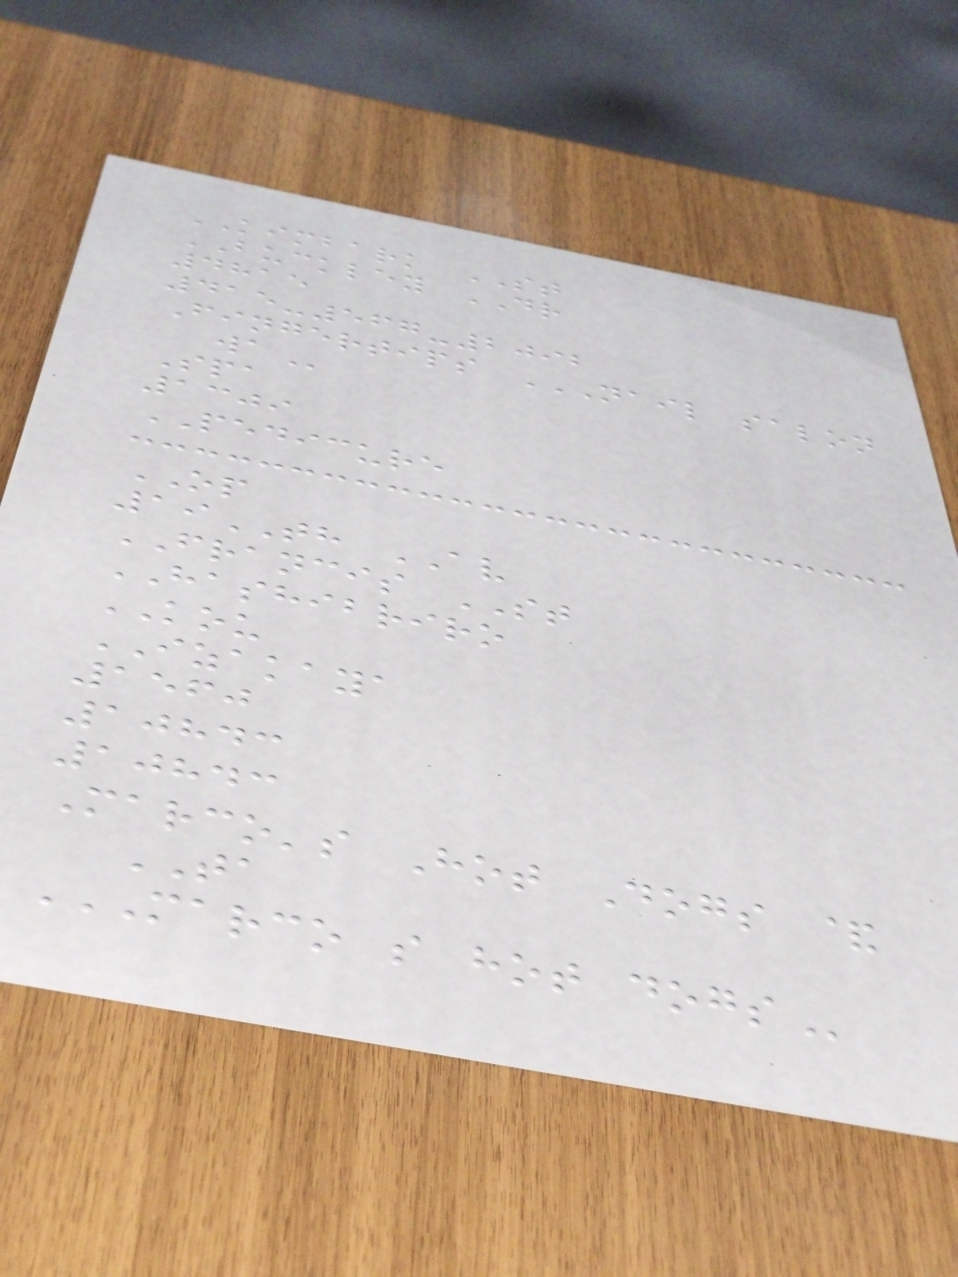KIMBARK ST
BUCKLEY DR
4815
415-567-2092
Fingertips NAIL SALON
WA
Spa
1309
PEDICURE
OP
19TH AV
FRANCIS ST
HASHIBRIRO
KOU
IZAKAYA
1560
10843
10843
Marco's Hot Dogs &
TA
MARCO S HOT DOGS
